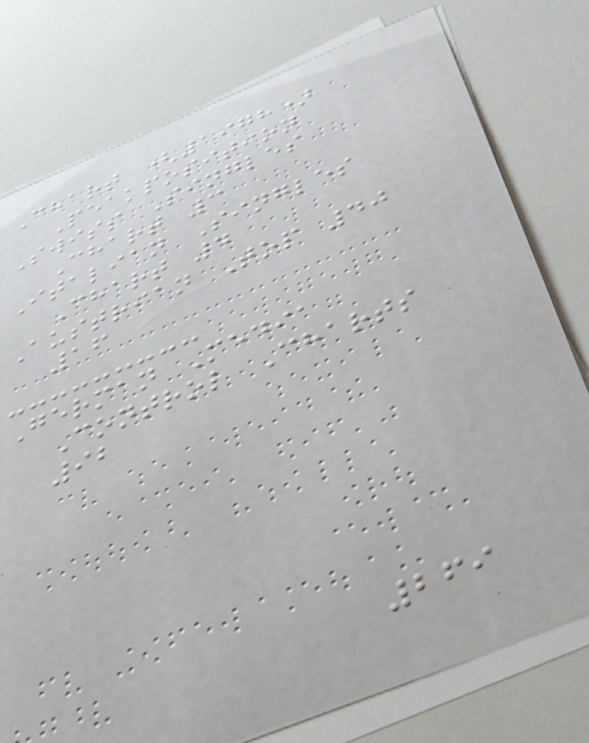Chart (1978)
Peakposition
Swiss Singles
Chart 3
Italian Singles
Chart 4
Austrian Top 40
16
German Media
Control Charts
92
269
